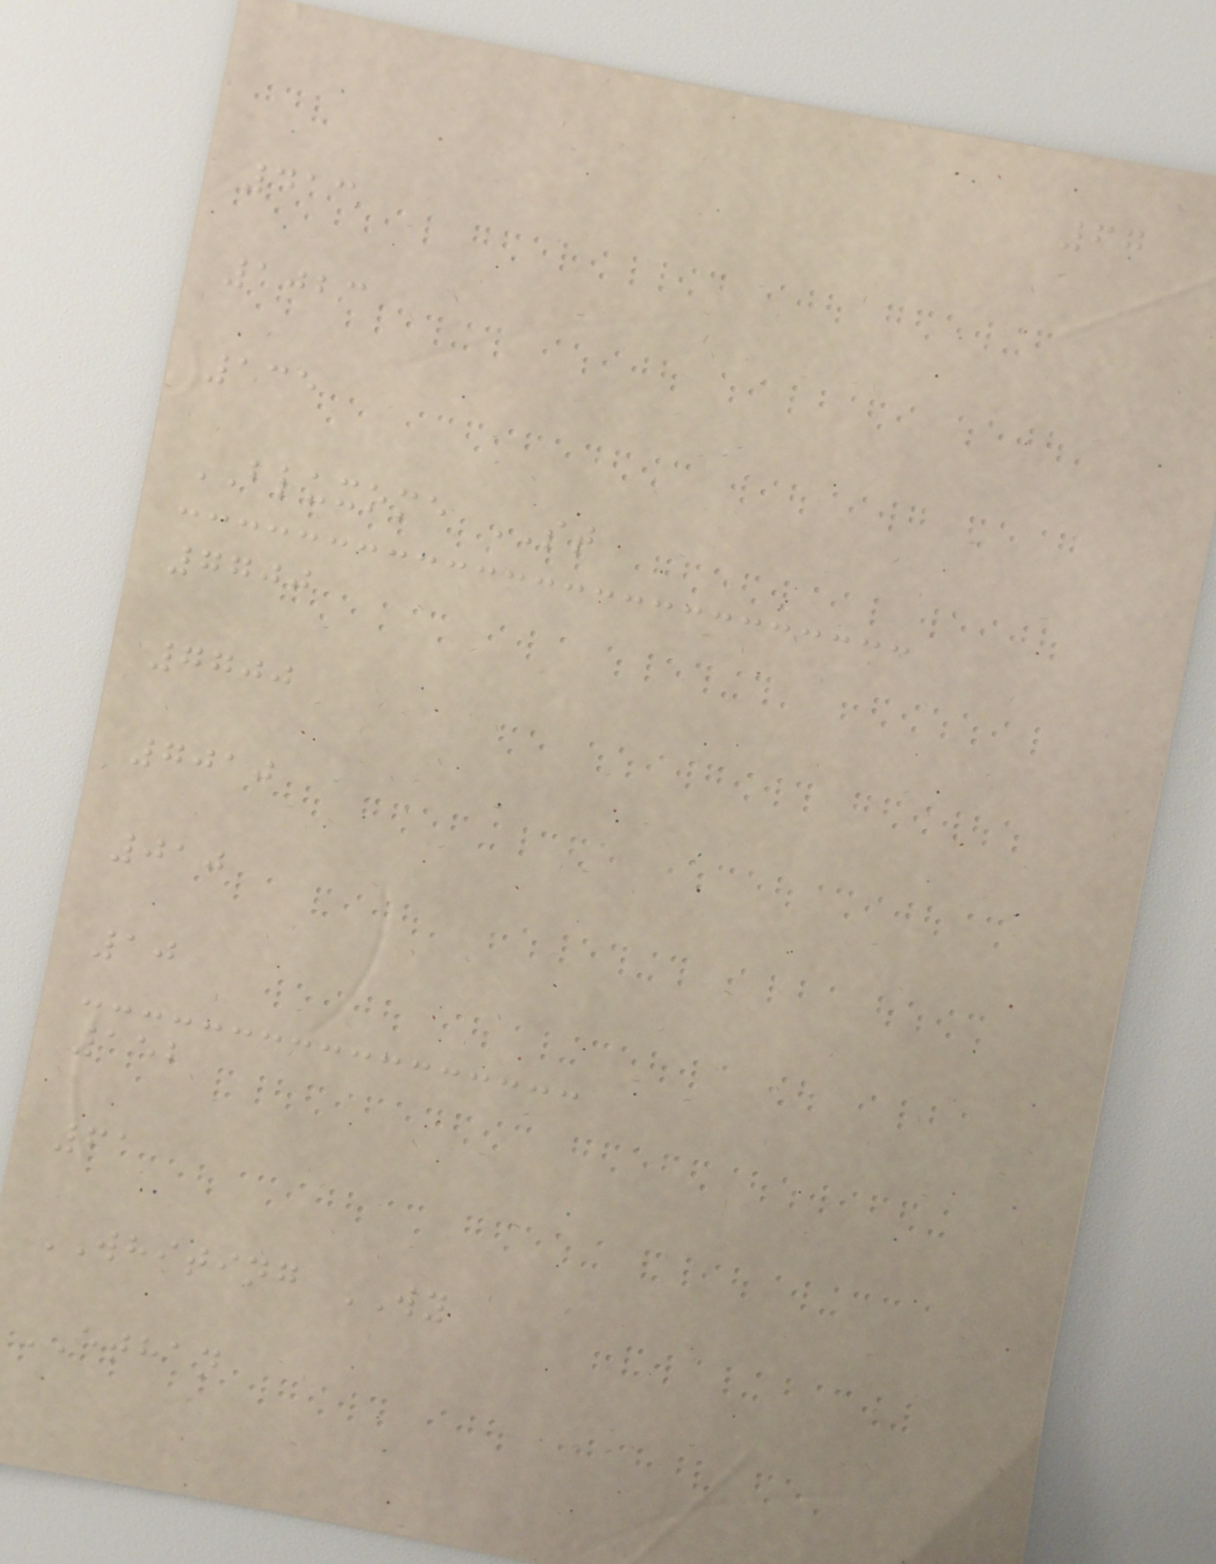67
413
1023
135
BLUXOME ST
7700
7700
7010
010
10
152
61
WHITING WY
ETHAN
